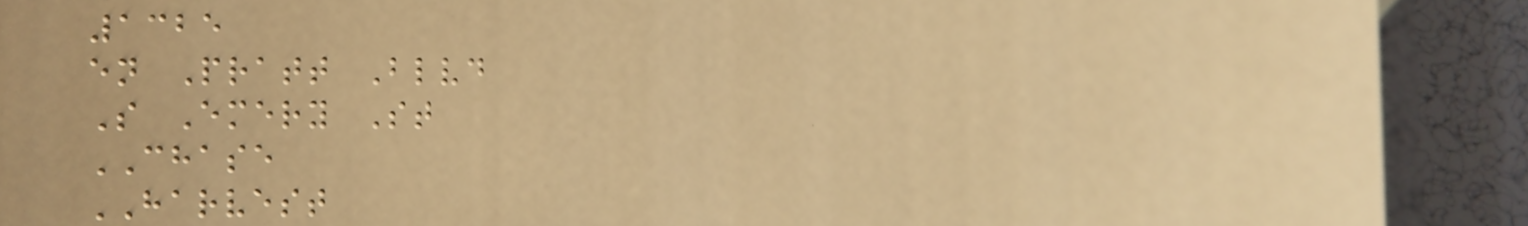1325
en Pratt Blvd
S Emery St
CHASE
HARVEST
